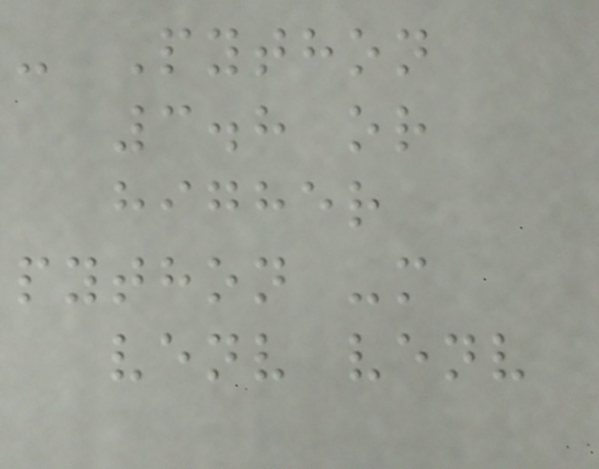- Python
3.8 or
higher
python -m
venv venv
